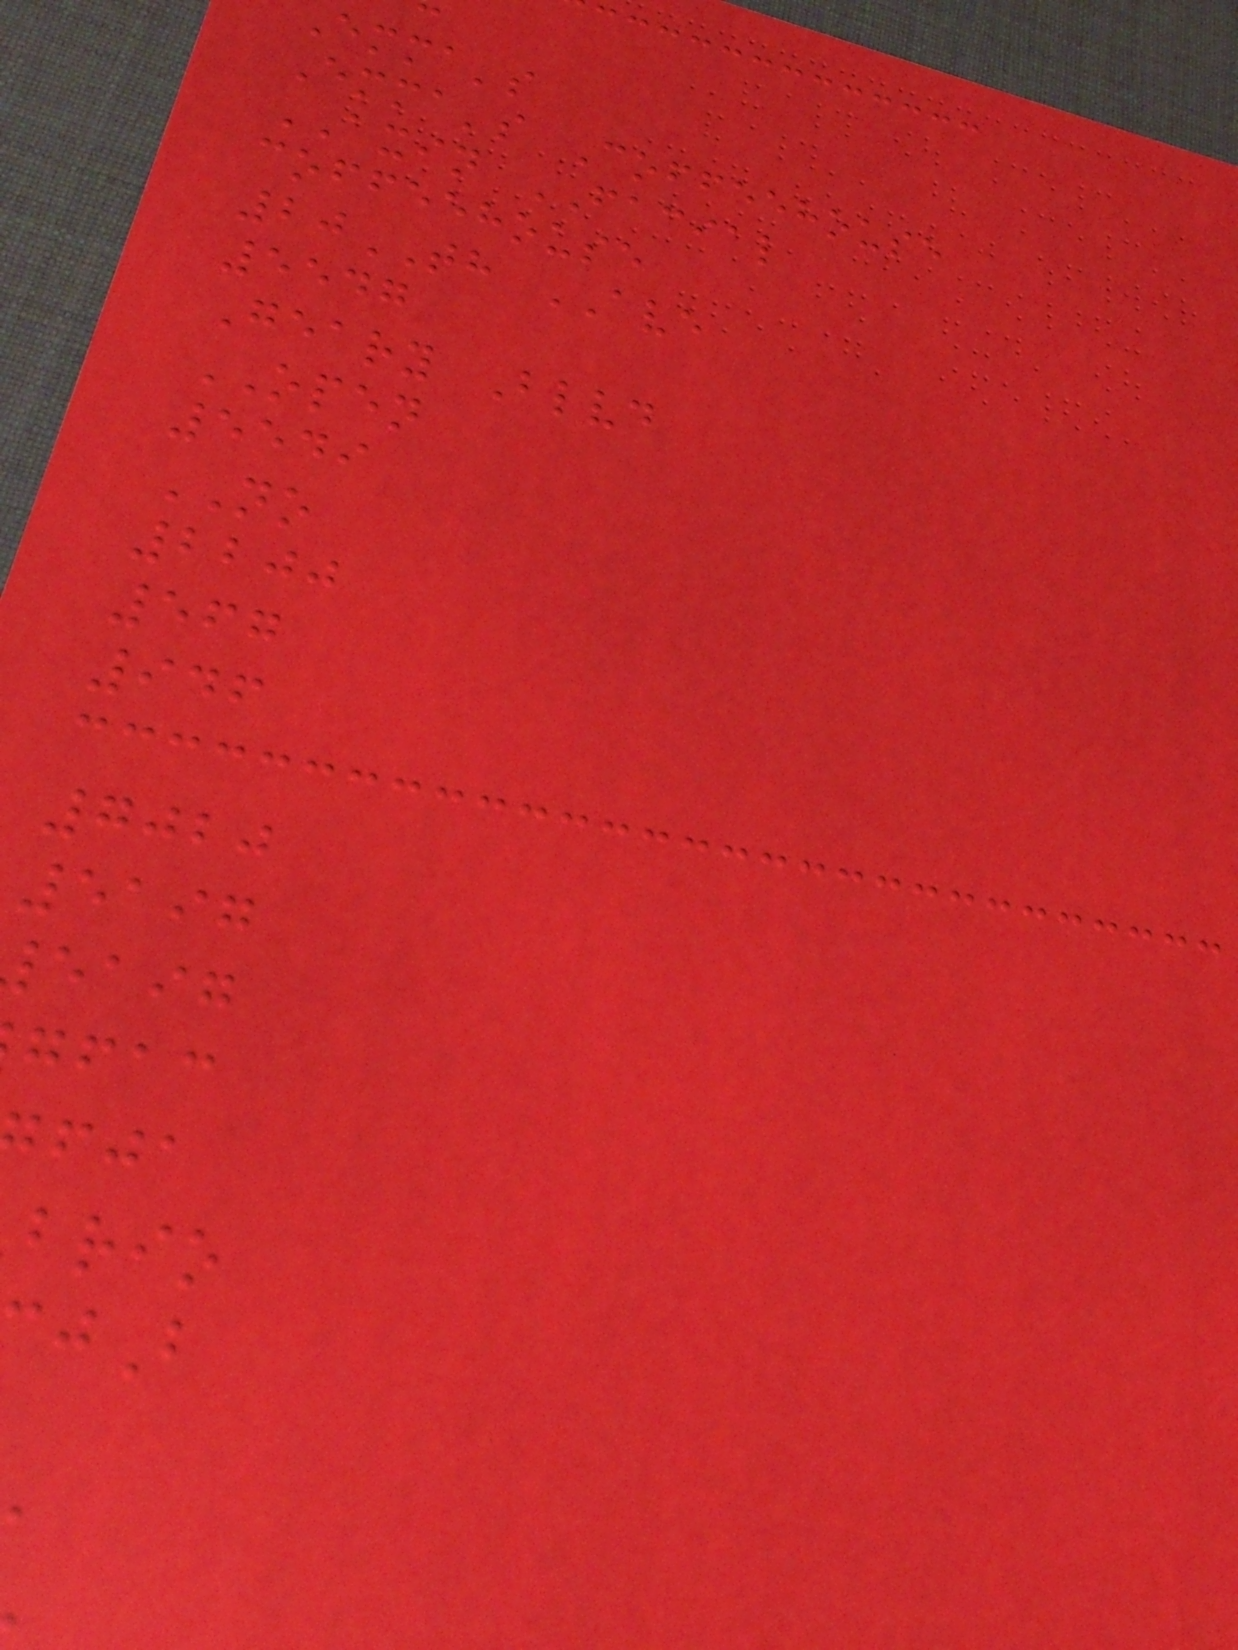Emma's
Emma's Coffeehouse
AXIN FACIAL
coffeehouse
20TH AVE
5547
Geary Blvd
OPEN
5549
NO
2200
567
946
7020
5197
eaig
gfac
brio
